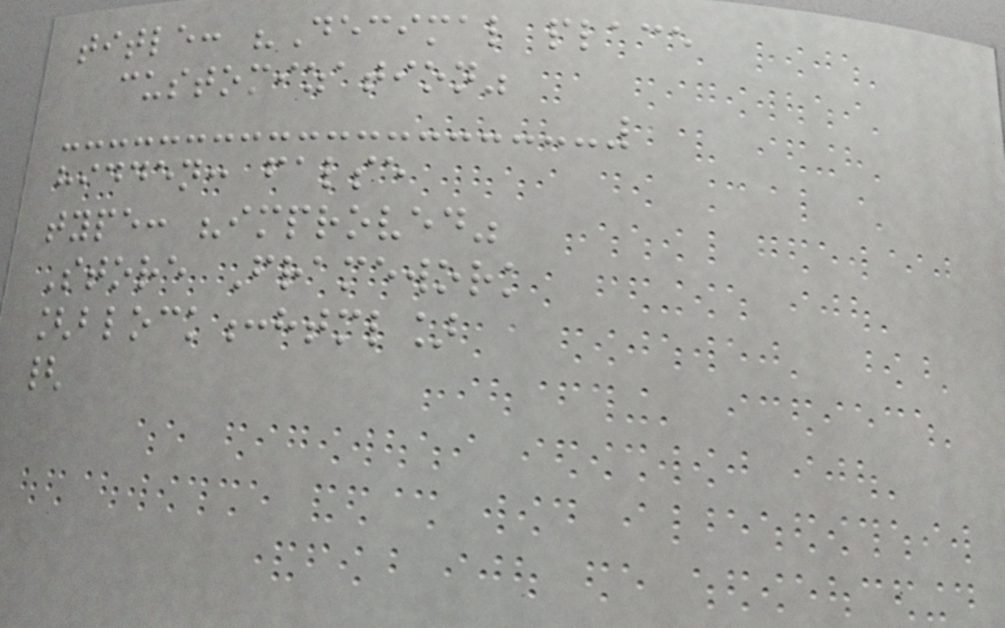title: "Decimal place
customization"
hidden: false
type: "improved"
Store Framework
[block:html]
{
